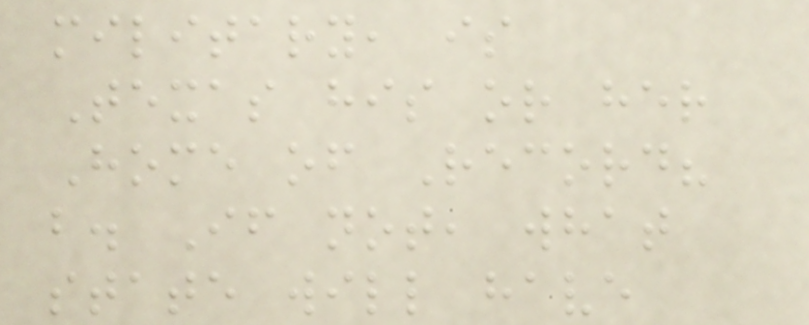military, is
Texas his or her
Home of Record?
b. If not, what
state will have
